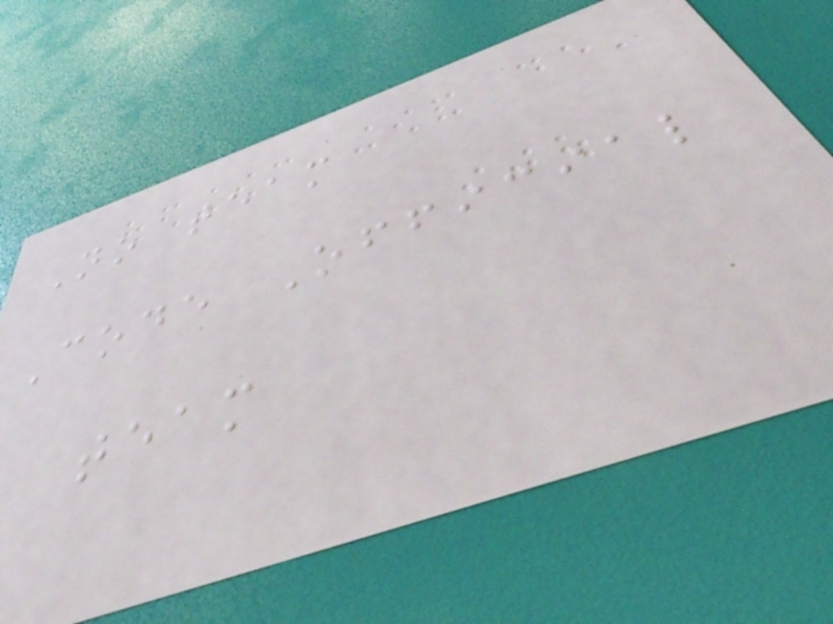No team
Code Official
team
